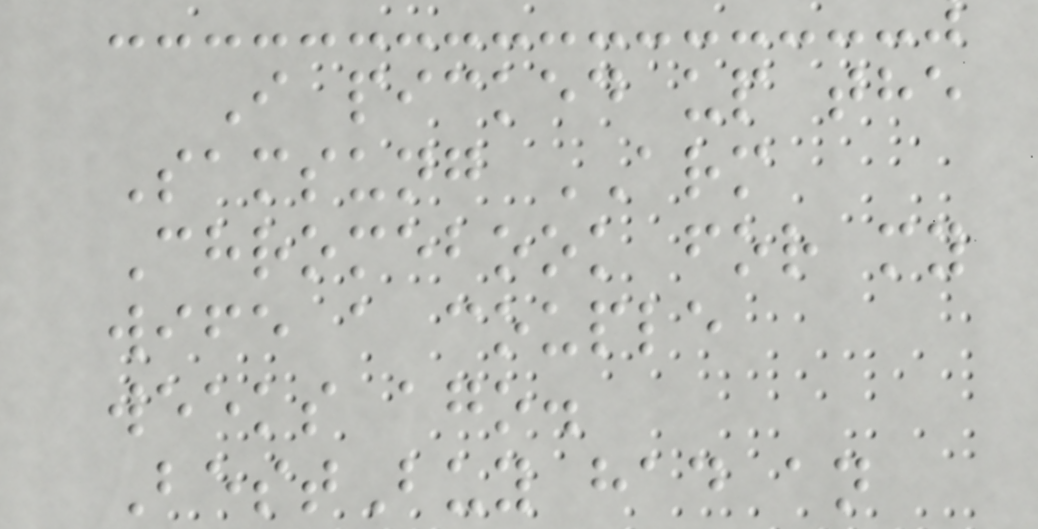I picked up the
Samsung ARM
Chromebook for my
wife a couple
weeks ago.
BestBuy had an
